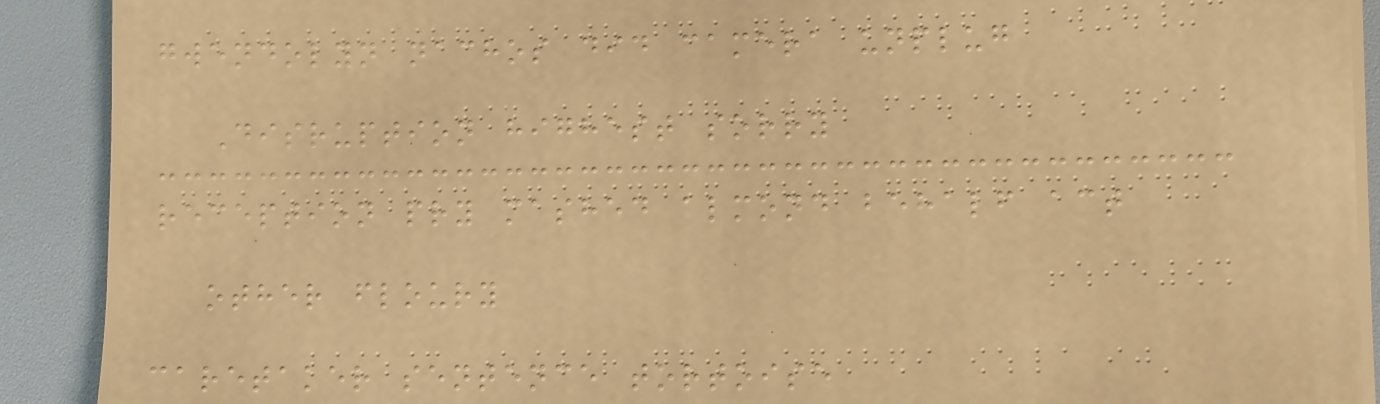gwendolyn nachos did camera unplug
Disruption highest sorry
reception pry mashed almond behalf act
other floury
caretaker sentence tortoise
